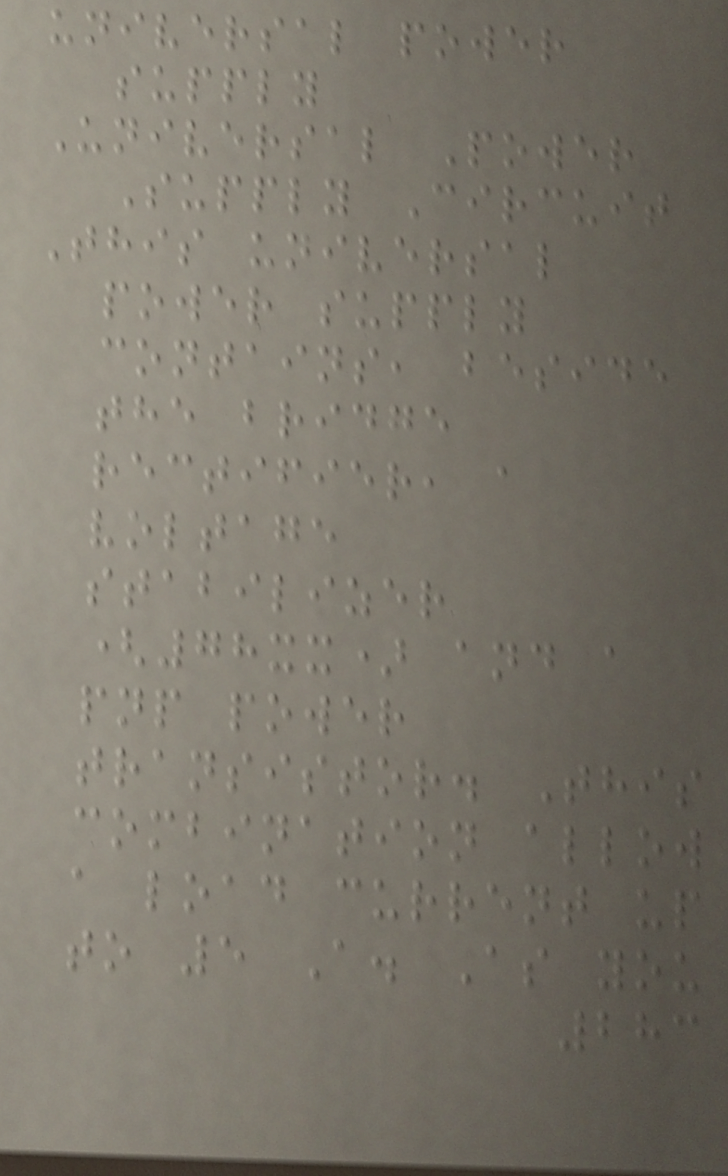universal power
supply
Universal Power
Supply Circuit
This universal
power supply
contains, beside
the bridge
rectifier, a
voltage
stabilizer
(78xx) and a
pnp power
transistor. This
combination allow
a load current up
to 5 A. As you
283
